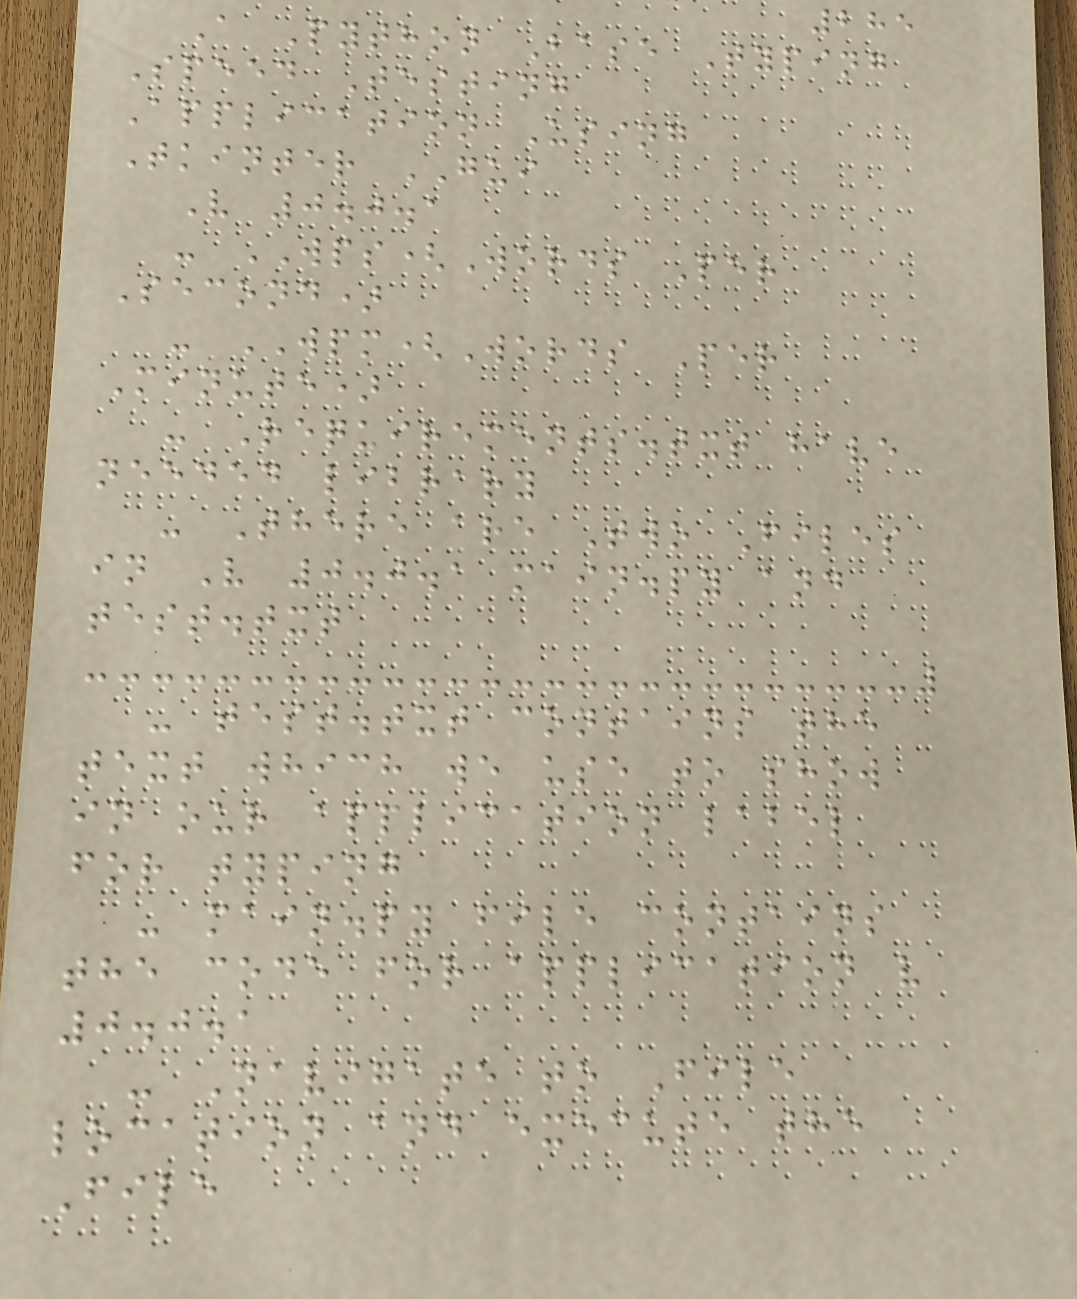285
A Python Base Typing
Speed Testing
Application Using
Tkinter GUI
V 0.0.1
- WPS(Words Per
Second)
- WPM(Words Per
Minute)
- Requirements.txt have
needed library
- There are Two Files
in V 0.0.1 main.py and
test.txt
- test.txt contains the
text which we use to show
in our application label
for typing
- main.py file contains
the code for application v
0.0.1
- Navigate to File
location and execute the
File
